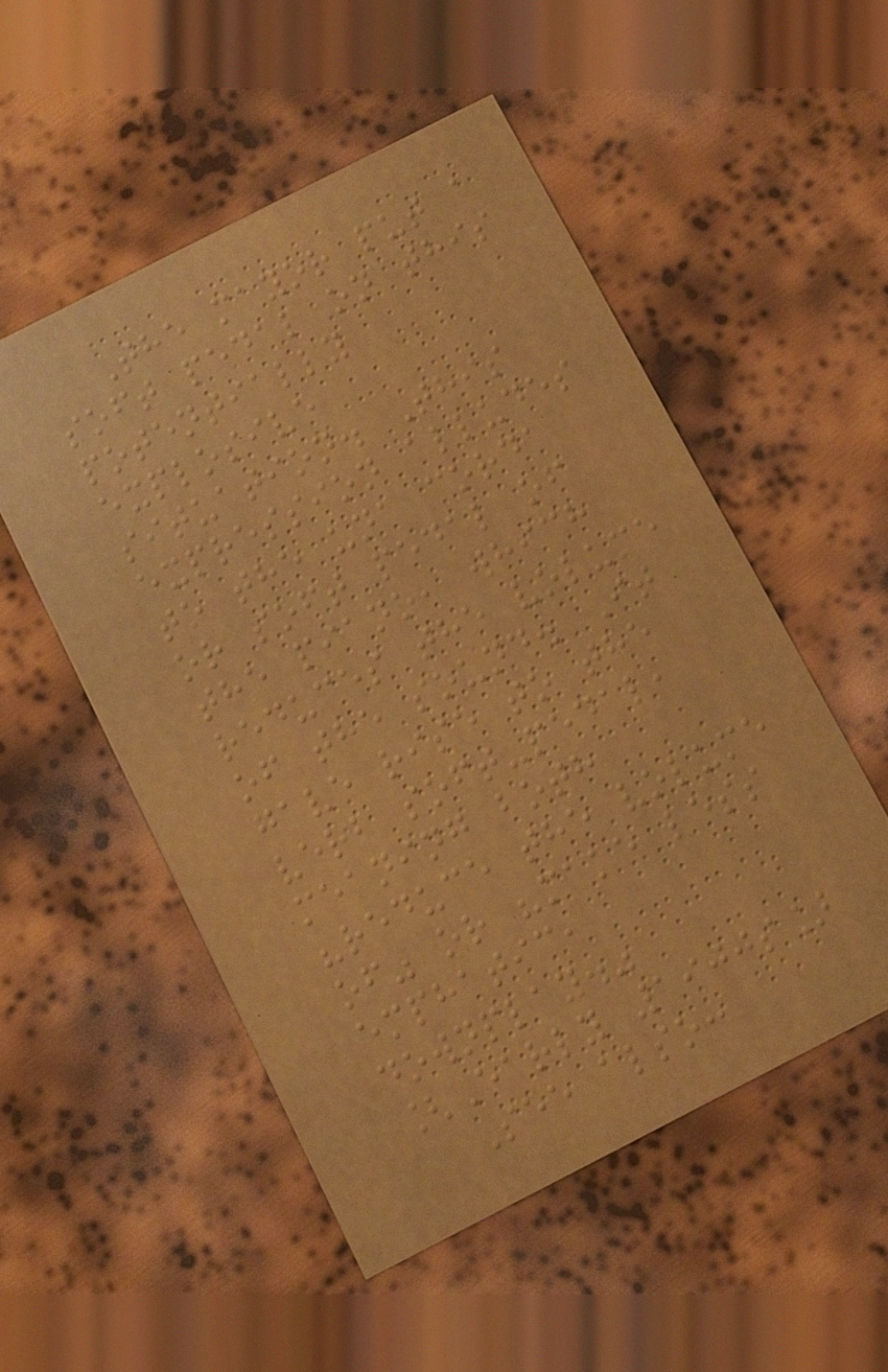The mayor put a
soft pedal on this
potentially
explosive
situation. This
expression alludes
to the una corda
or soft pedal of
the piano, which
reduces the volume
of the sound. It
gave rise to the
verb soft-pedal,
meaning both
"reduce the volume
of" or "make less
emphatic,
downplay."
[Early 1900s]
See also:
